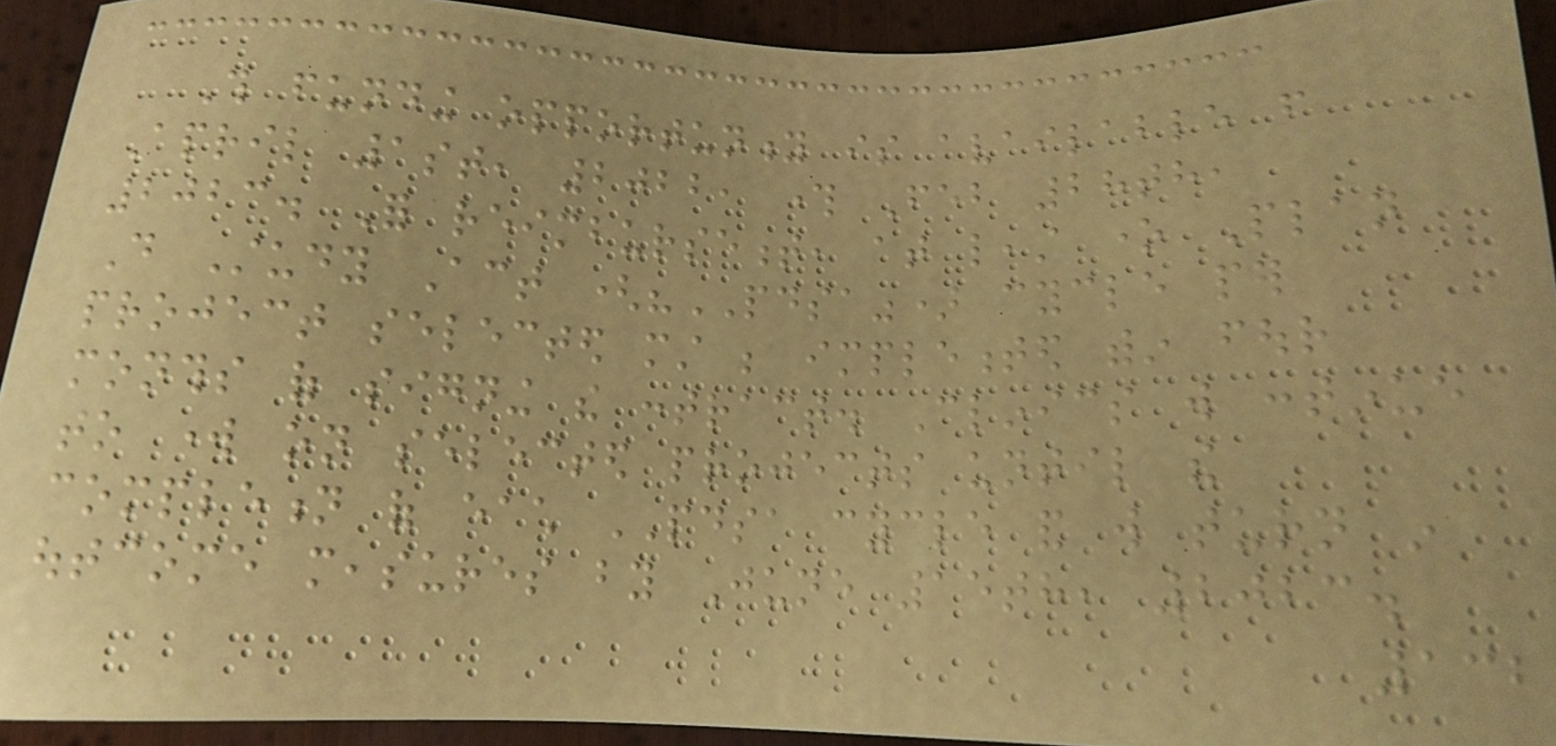This funding opportunity is available from
April 1st, 2022, through Feb 28th,
2023. For reimbursement, at least one Plan
Do Study Act ("PDSA") cycle per
project selected must be implemented within four
months of signing the contract. Clinics will continue
to work on selected projects until the
completion of each PDSA cycle and will turn in
outcome measures by June 15th, 2023.
132
